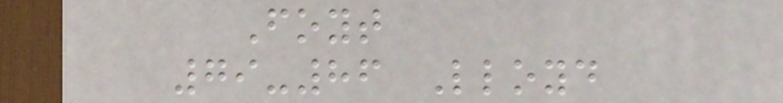Foyt
79-86 Lloyd
